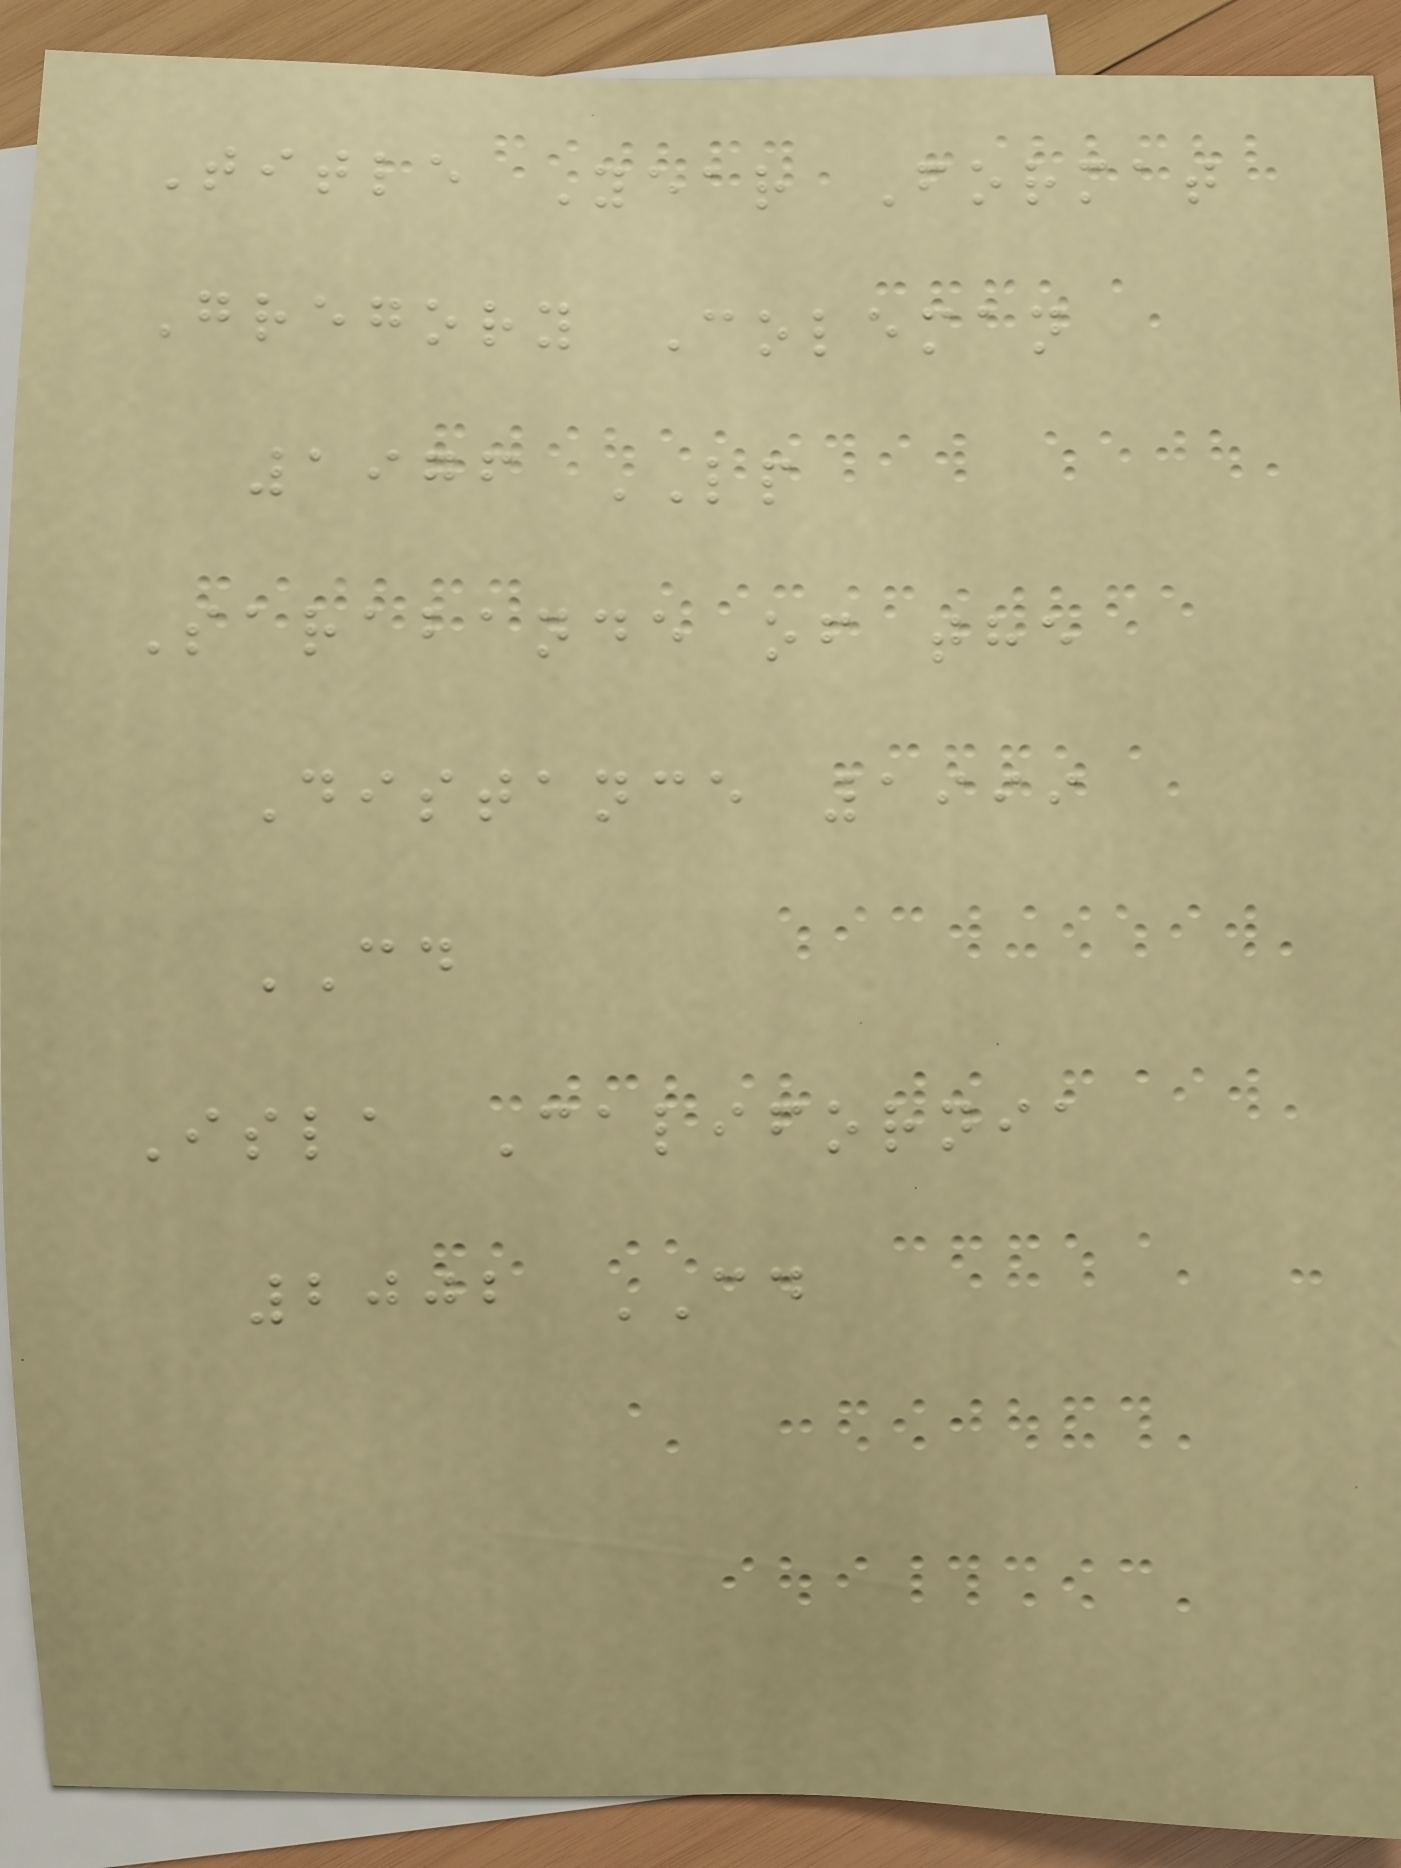Title Year Format
Gregory Coleman
1976 LP
Sarabande of the
Distance 1999
CD
Isla California
2002 CD
